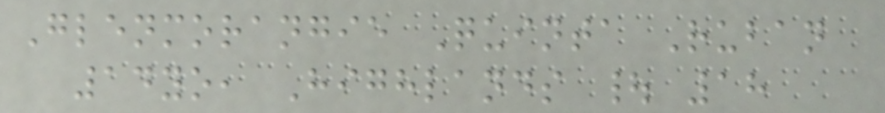Glenmorangie Quinta Ruban
14yo, Highlands | 18
